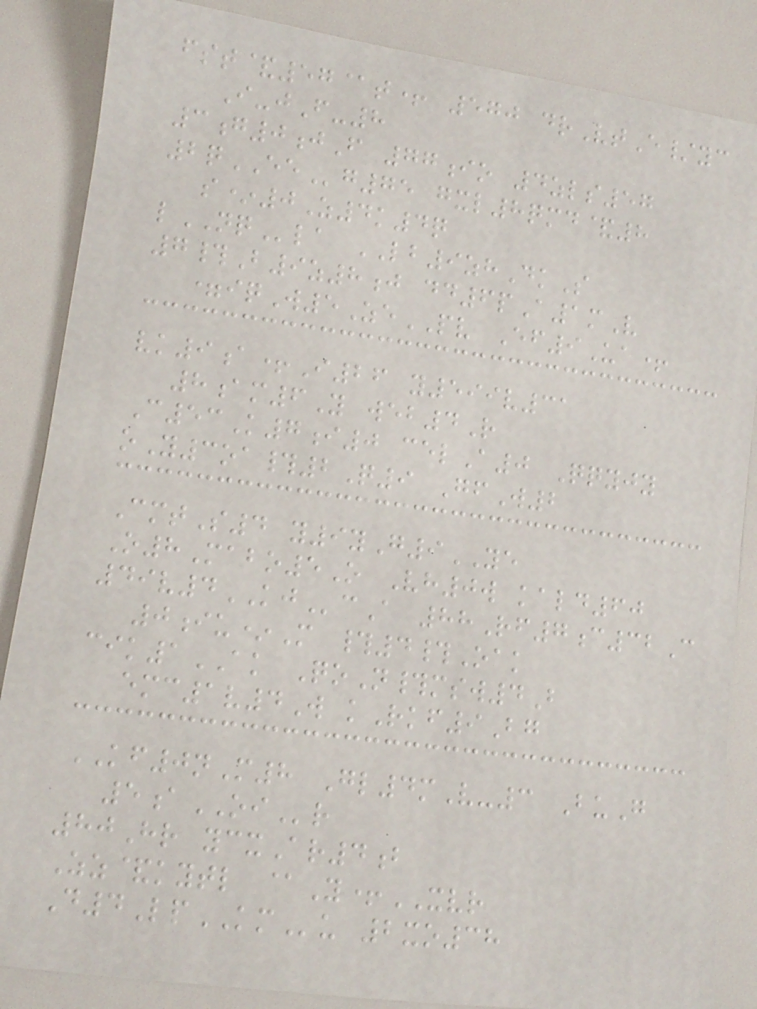fst&57@t+ 570 drVtE/yc
I-jF-8
3g0jF 77io 4zls57
2qEEg75 gxl8qmd&8
s*0Z4k4q
lNQla LB9zhDkS
7#B9z8j dd6pA1mV
=iqW5ZePV Ef9Ua+
vk9a+I26 y599v31
8am6Y web4R
C53K7i0 celA0 Qqyjy
oY3oa#2Q9 GfW2
CmtS4 y9yG9YE
O8Mabo5O Vh0w kald60
49v4KJcA 88Rf7c32C
0iu*M #4#Oak
cik1AK QoN#msw4B
emc1v4W kRkf9Bg
KF0nM8 Gl4mV-3 BuG
5aOIr
80Hr ycxAr4b
Zz&kytl @Y+XVR
D4LpKMu 2xo38
